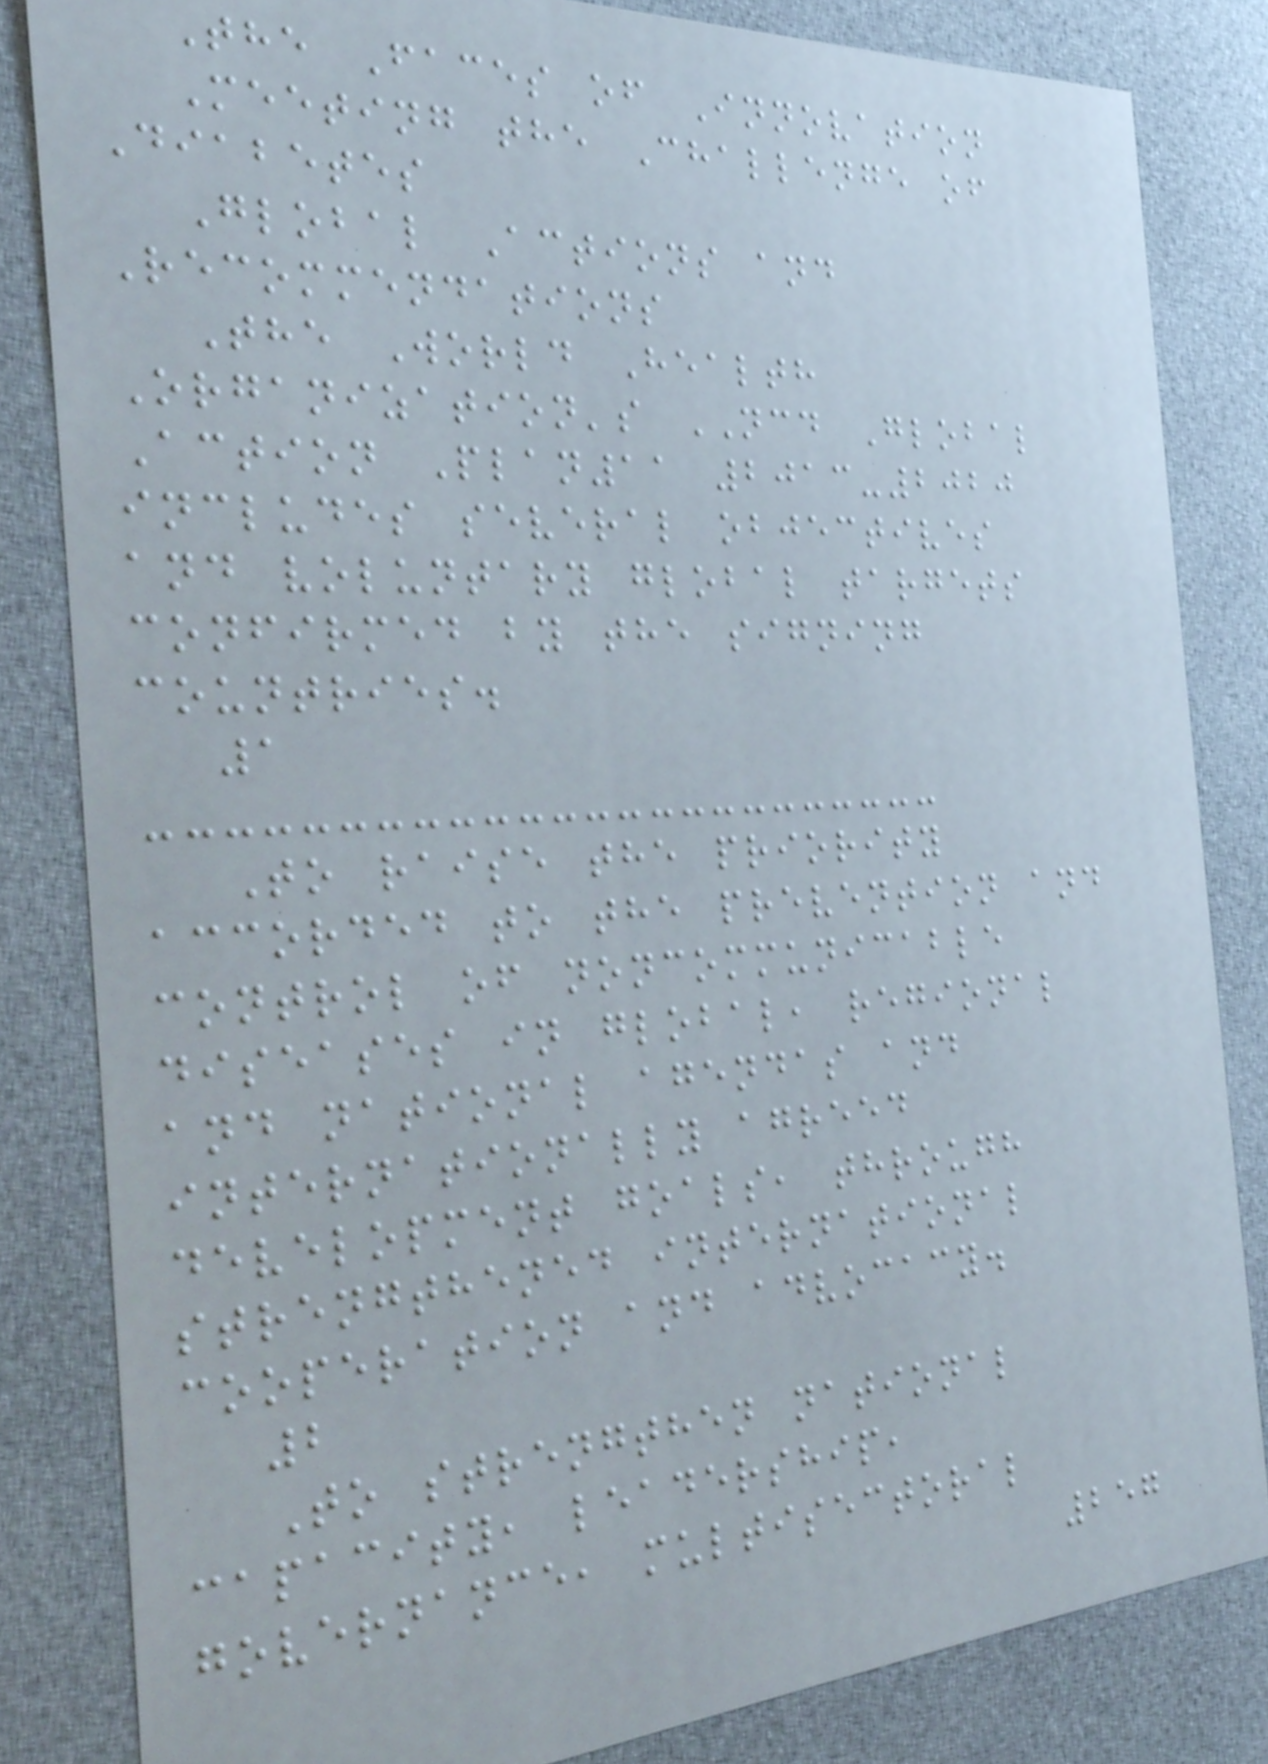The Faces of Innovation
Meeting the Challenge of
Diabetes
Global Actions and
Recommendations
The World Health
Organization's NCD Global
Action Plan11 2013-2020
includes several objectives
and voluntary global targets
confirmed by the signing
countries.
1
To raise the priority
accorded to the prevention and
control of noncommunicable
diseases in global, regional
and national agendas and
internationally agreed
development goals, through
strengthened international
cooperation and advocacy.
2
To strengthen national
capacity, leadership,
governance, multisectoral
257
